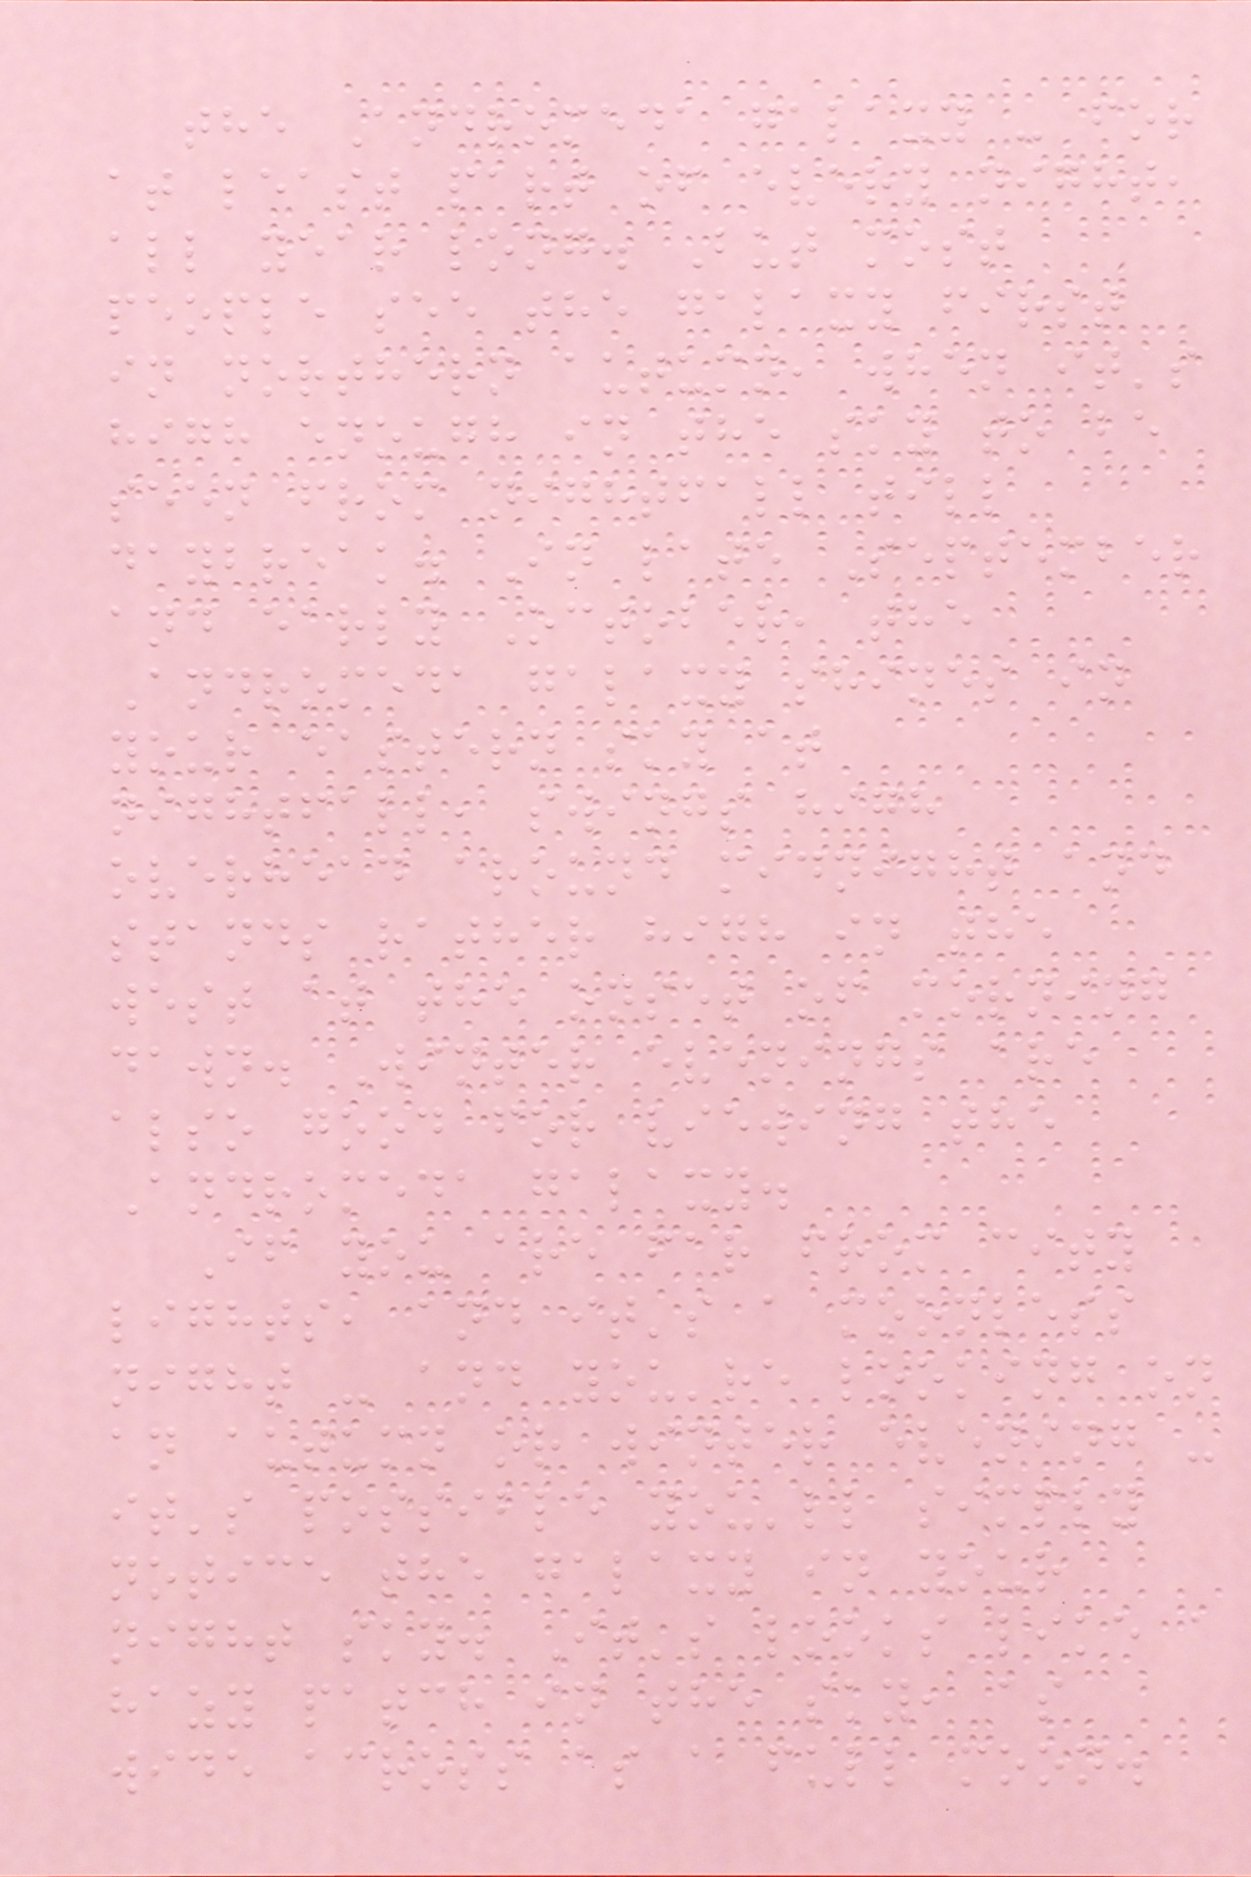the Andromeda galaxy - for
at least part of every night,
all year long. But most
people see the galaxy first
in northern autumn, when it's
high enough in the sky to be
seen from nightfall till
daybreak. In late September
and early October, the
Andromeda galaxy shines in
your eastern sky at
nightfall, swings high
overhead around midnight and
stands rather high in the
west at the onset of morning
dawn. Winter evenings are
also good for viewing the
Andromeda galaxy.
If you are far from city
lights, and it's a moonless
night - and you're looking on
an autumn or winter evening -
it's possible you'll simply
notice the galaxy in your
night sky. It's looks like a
hazy patch in the sky, as
wide across as a full moon.
